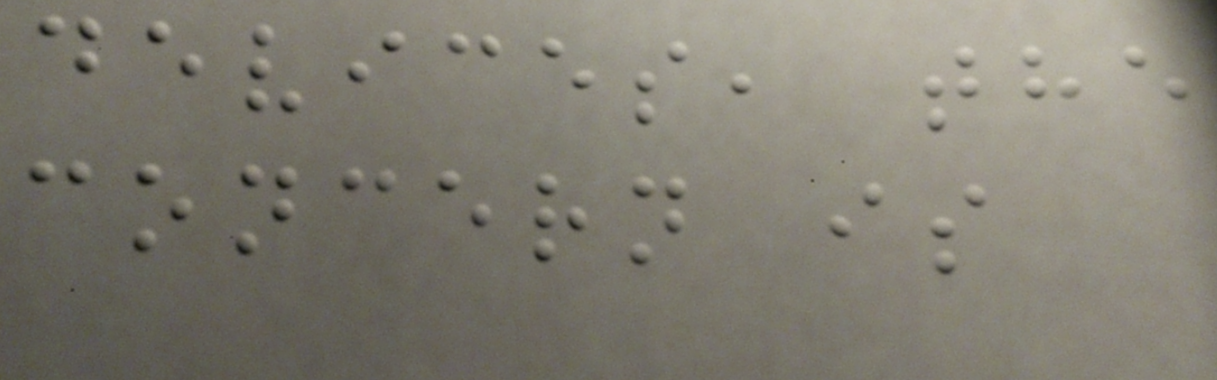devices, the
concern is
